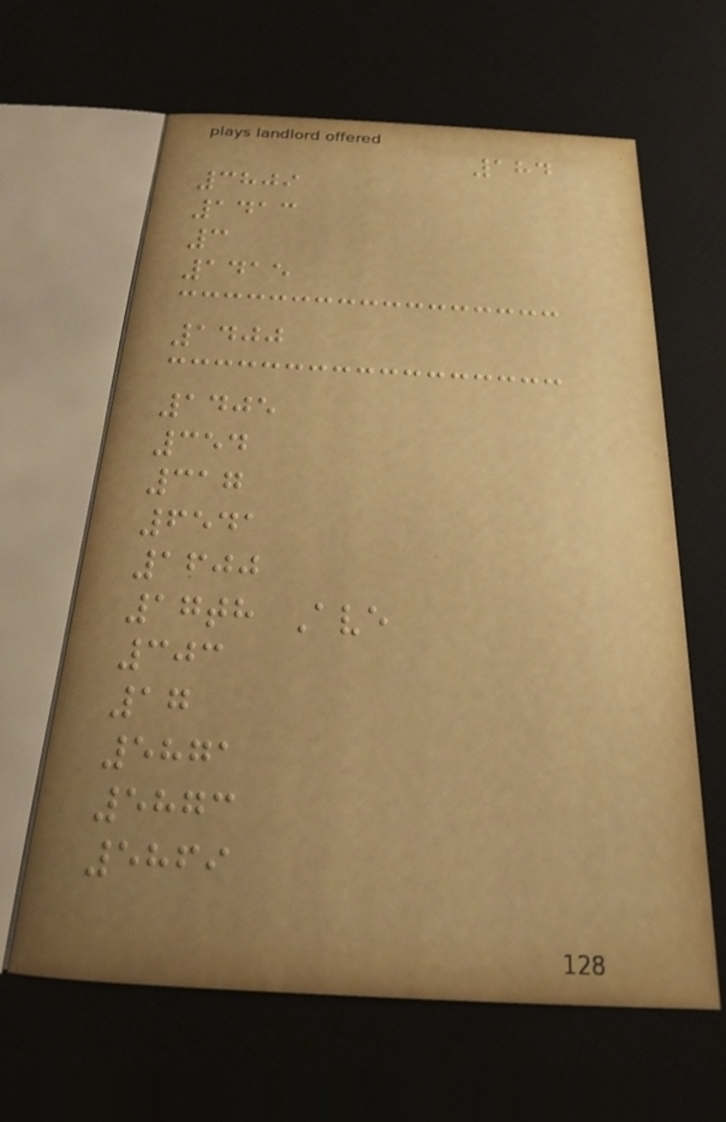184
3809
1413
3
1415
1400
1405
354
317
6541
1600
17th Ave
303
17
5871
5873
5869
